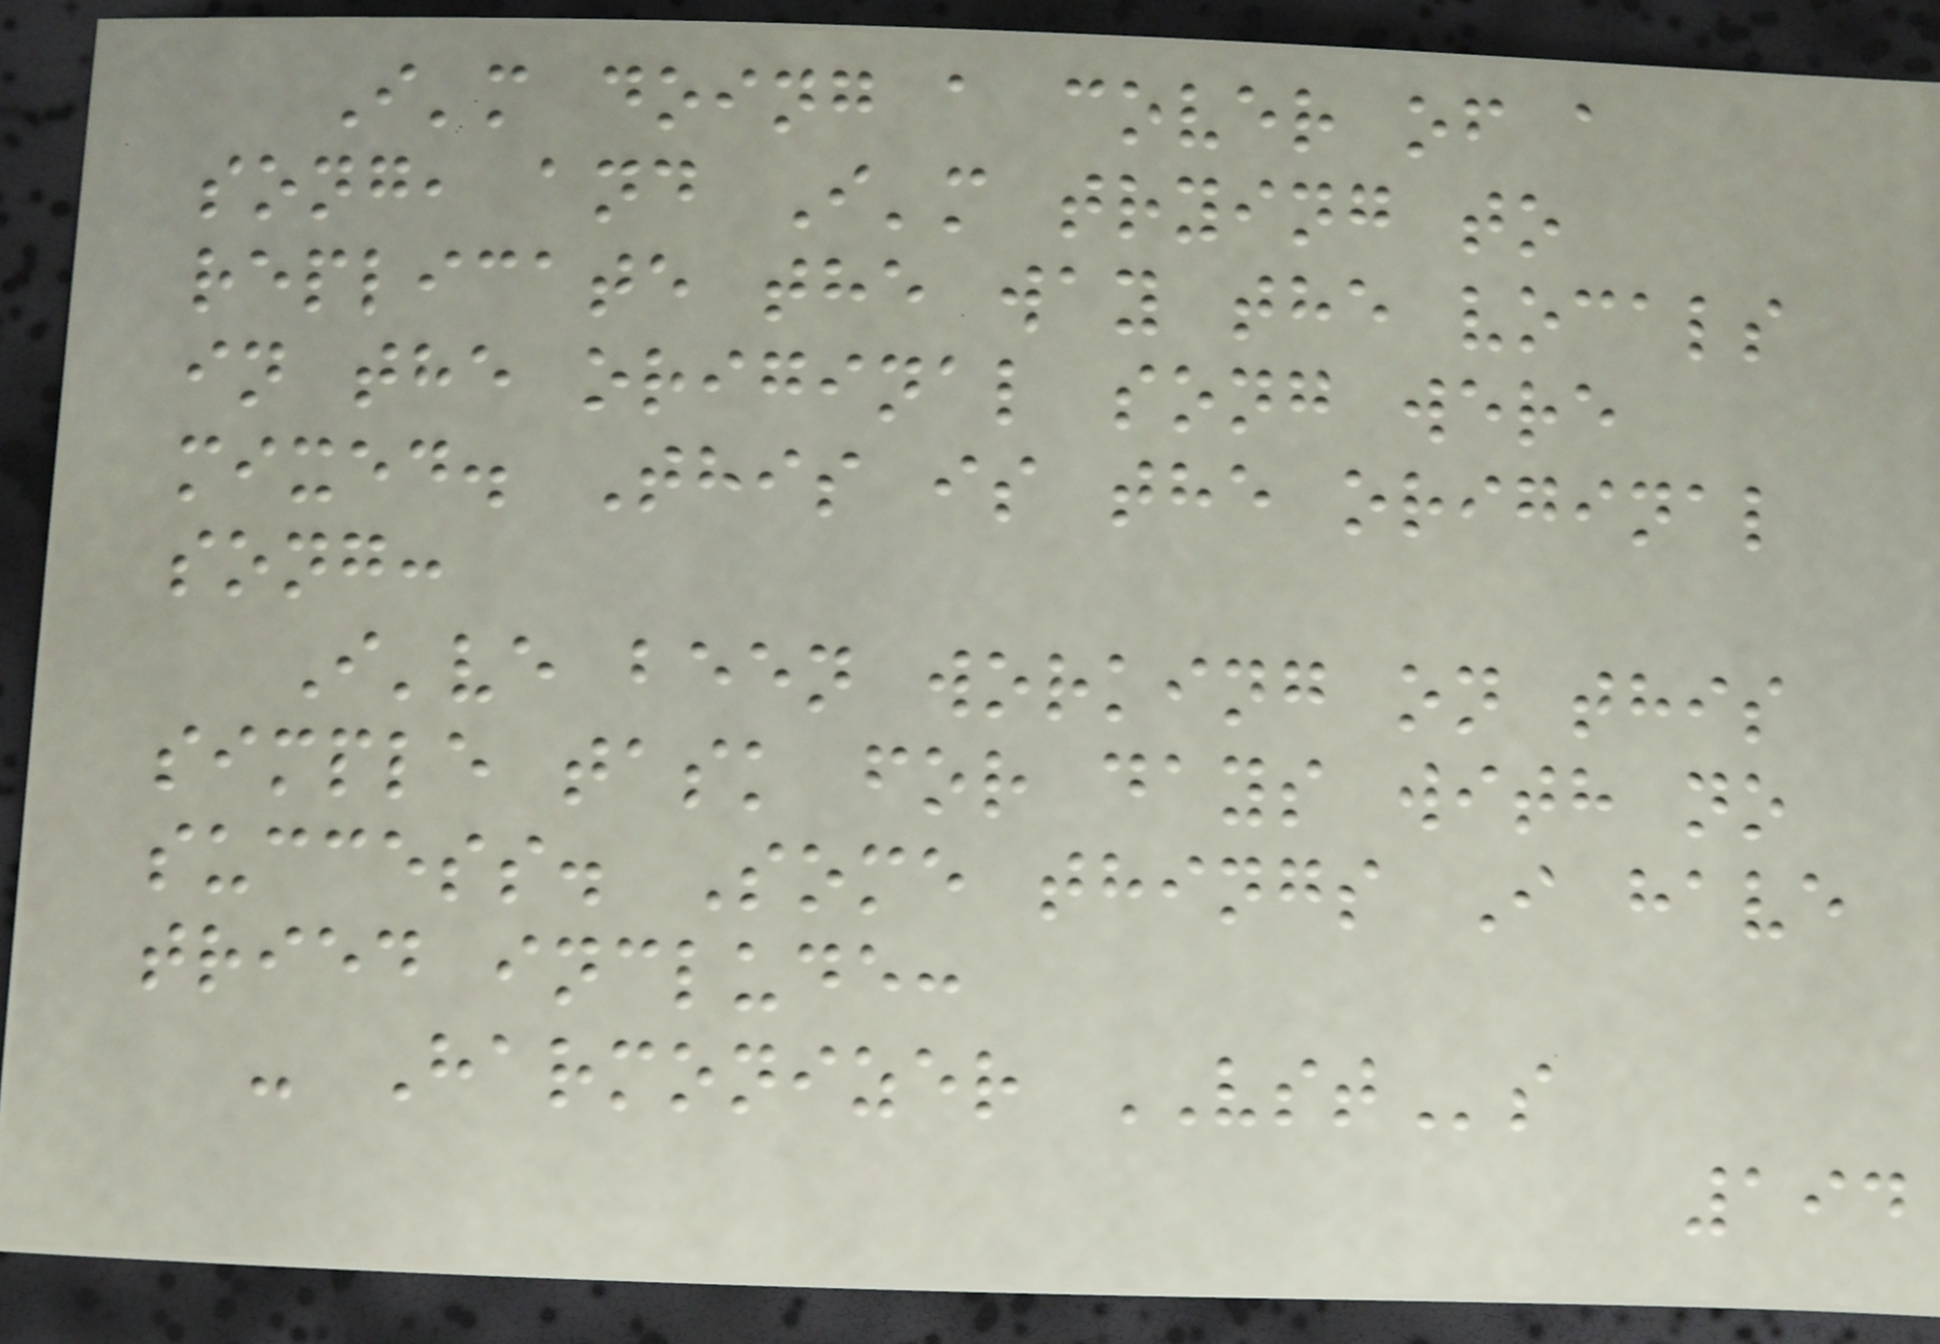I'm doing a cover of a
song, and I'm trying to
replicate the way the vocals
in the original song were
mixed. This is the original
song:
I've been working on this
simple task for days with no
success. Some things I have
tried include:
- Harmonizer VSTs
194
